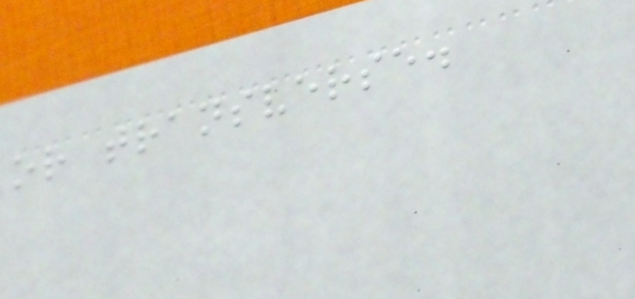or transverse.
